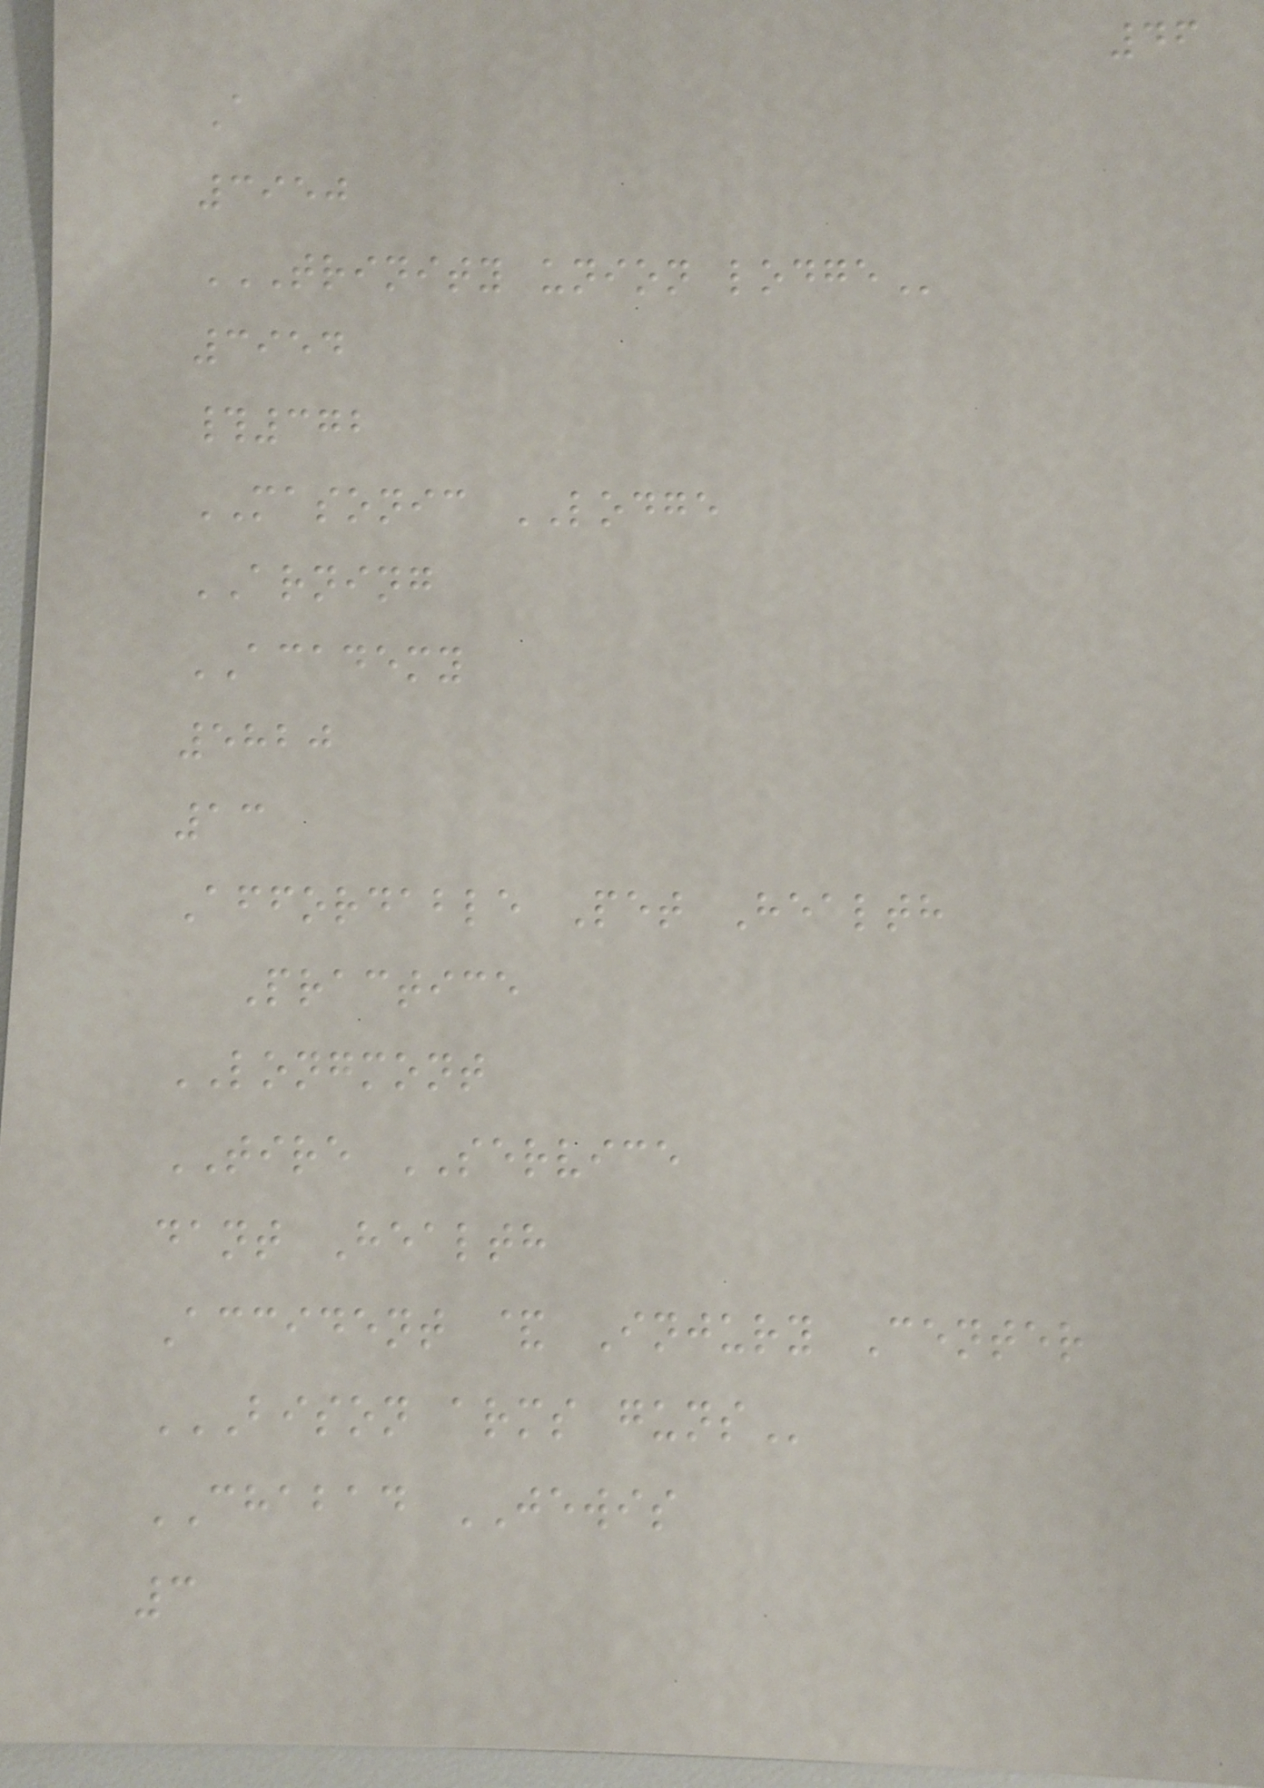46
A
3950
TRINITY UNION LODGE
3954
#372
MASONIC LODGE
ARNING
ACADEMY
5820
13
Affordable Pet Health
Practice
LONGMONT
TIRE SERVICE
dant Health
Accident & Injury Center
BISON ARMS GUNS
CHABAD JEWIS
3
